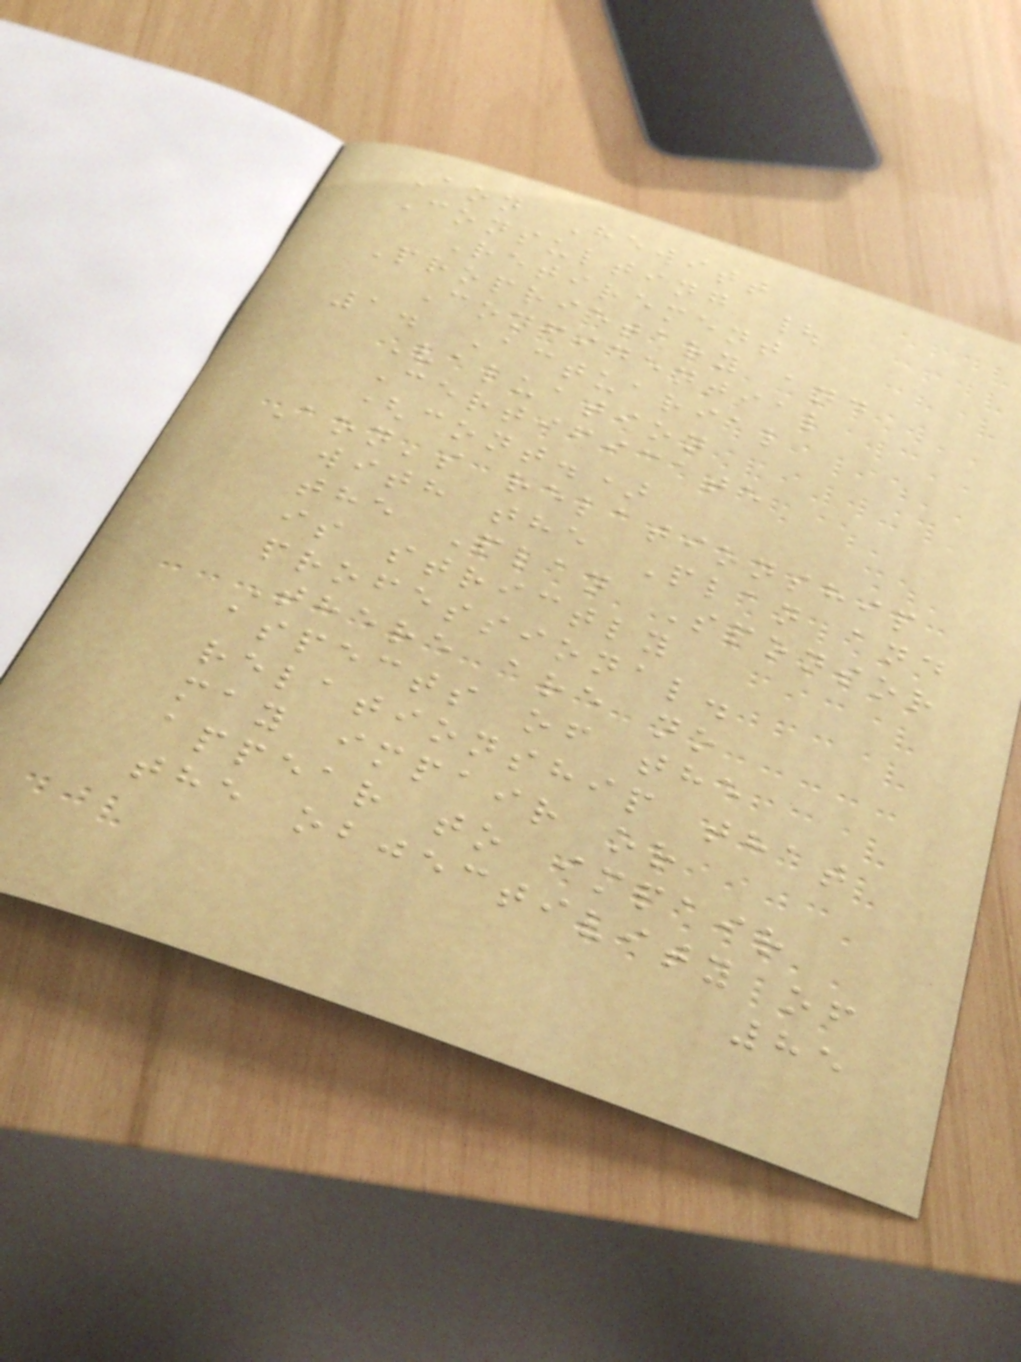Aon Hewitt
Consulting |
Retirement
Proprietary and
Confidential
1. Actuarial
Valuation
Certificate
(cont.)
Aon's relationship
with the Plan and
the Plan Sponsor
is strictly
professional.
There are no
aspects of the
relationship that
may impair or
appear to impair
the objectivity of
85
